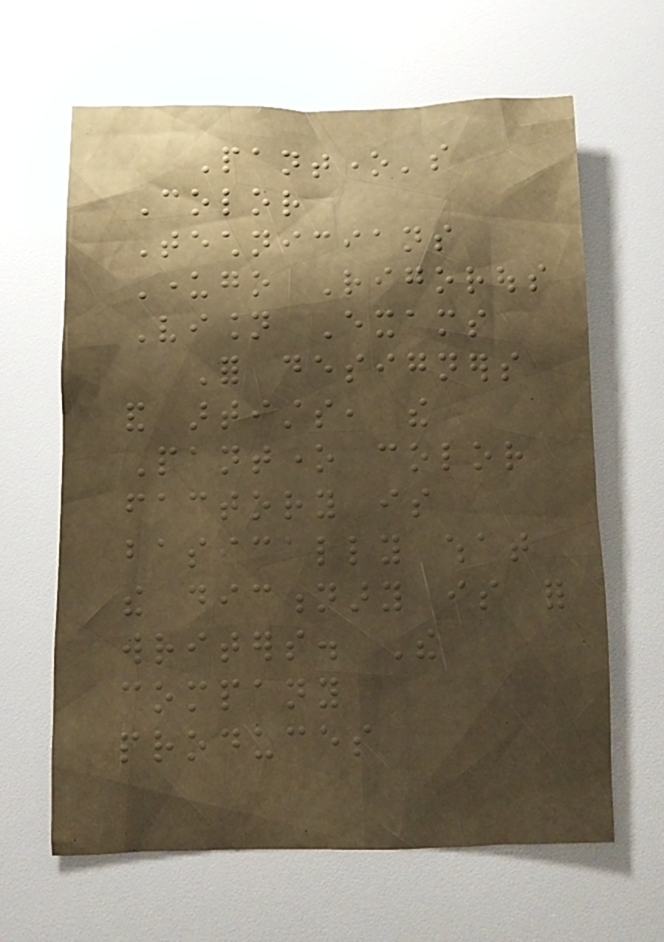Pantone's
Color
Technicians
Undergo Rigorous
Vision Exams
For designers
and artists, the
Pantone color
factory is
basically what
the dictionary is for
writers. The
company
produces
